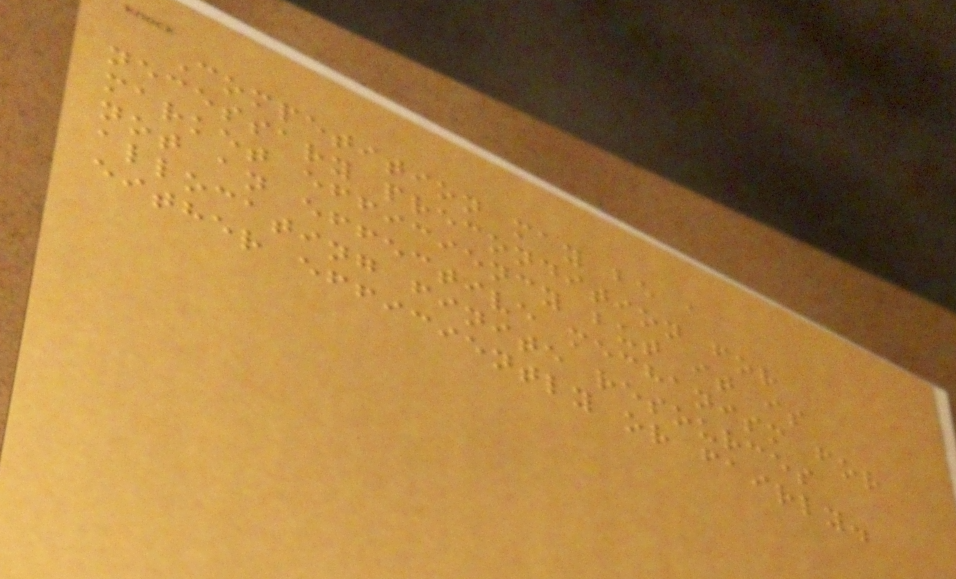Competition may be a
necessary precondition for
market efficiency but it is
not an effective mechanism for
allocating finite resources
either efficiently or fairly.
